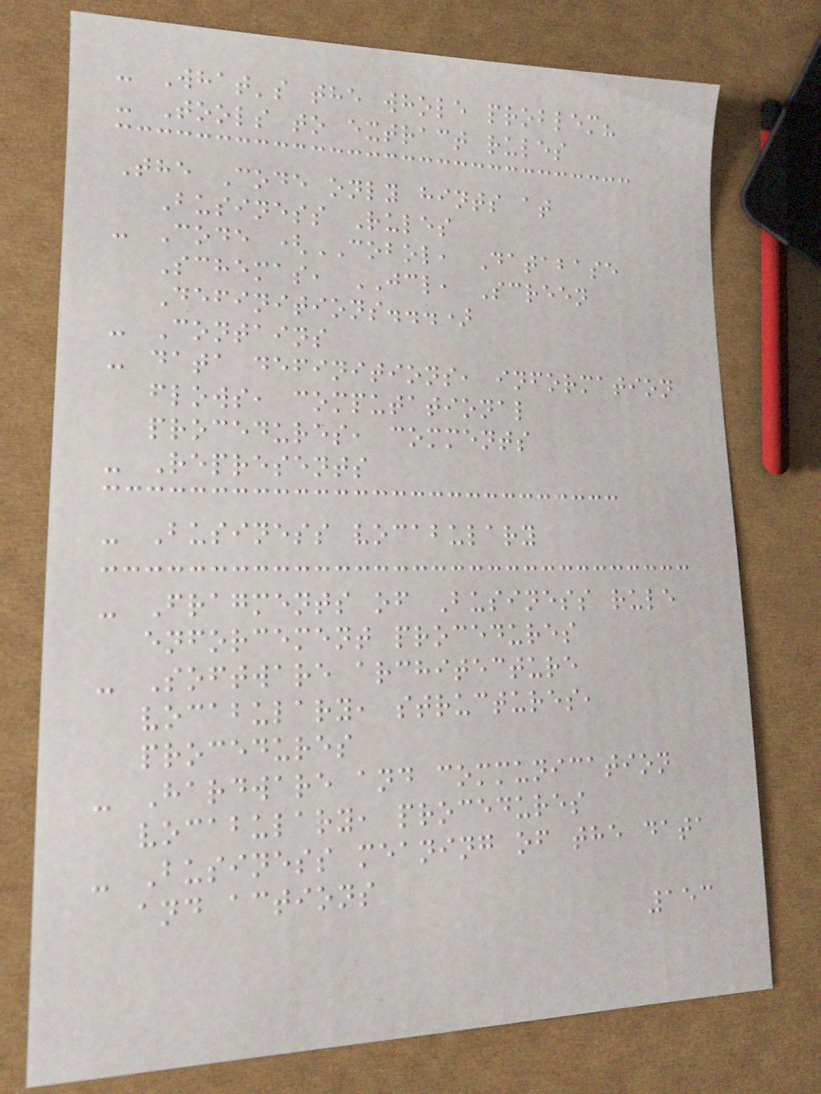- What's the whole problem?
- Tools to extract rules
The Code only hints at
Business Rules
- Code (COBOL, Database
Schemas, JCL, Screen
Definitions...)
- Contains
- data definitions, information
flows, computational
procedures, comments
- Represents
- Business vocabulary
- Fragments of Business rule
enforcement procedures
- Software architecture
vocabulary, structures,
procedures
- Hardware and communication
vocabulary, procedures
- Business meaning of the data
and actions
153
